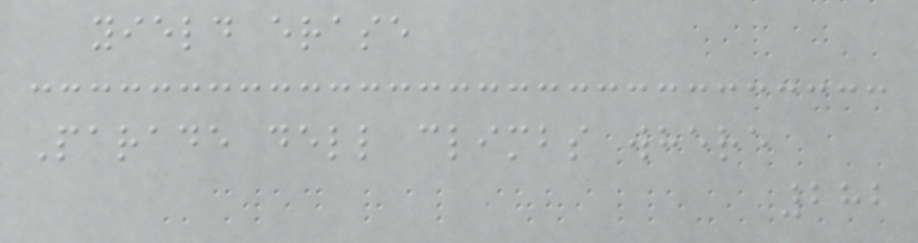yield erase
Parade dell climbs where
282
